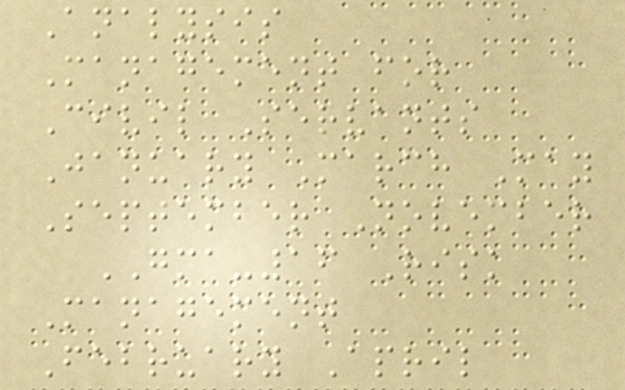Analysis
Management for
Civil Servants
January March May
September November
GMA-16 Risk
Management
February April
